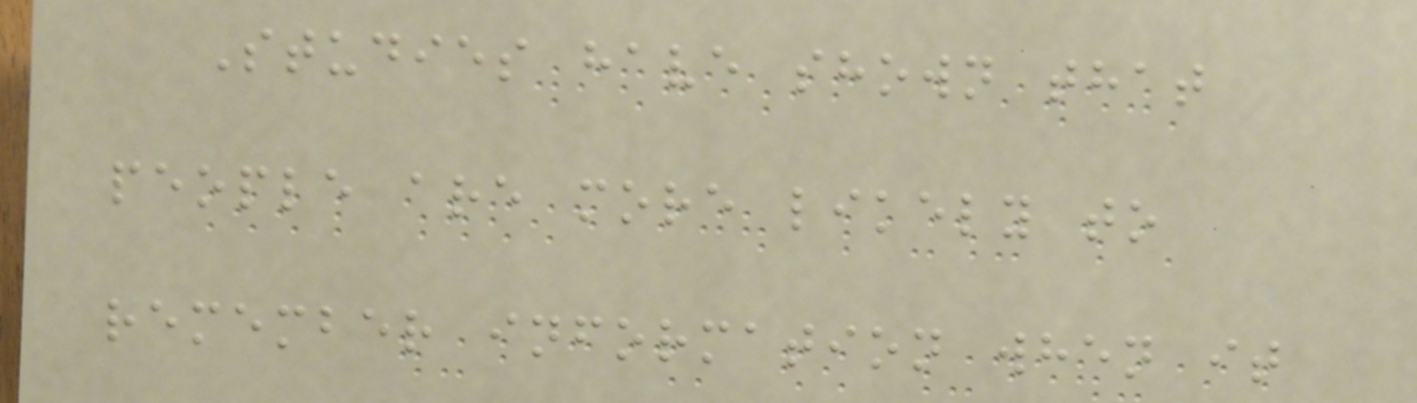Studies have shown that
people are more likely to
remember information when it
